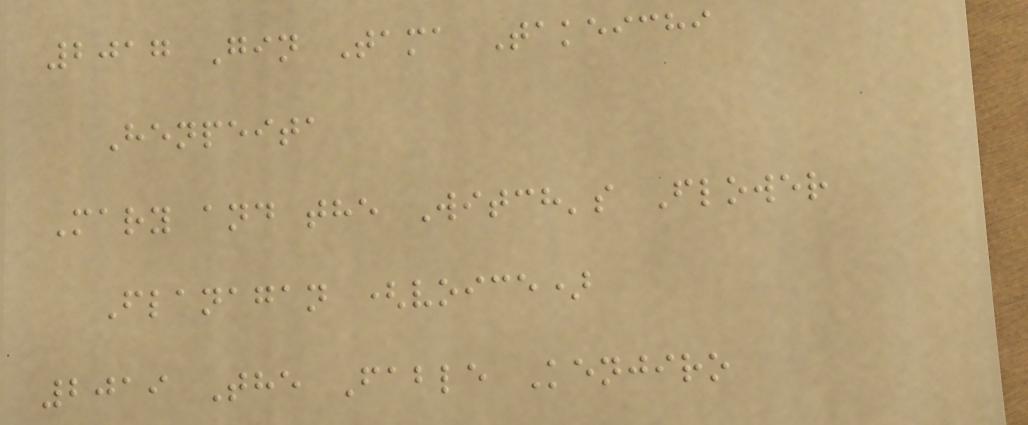2017 Gin Tama Takeichi
Henpeita
Mary and the Witch's Flower
Flanagan (voice)
2019 The Fable Kenjiro
